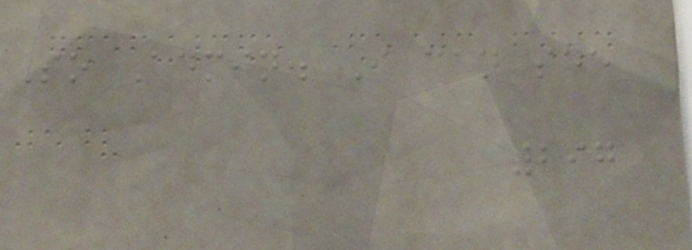So Admin. I can see
297
